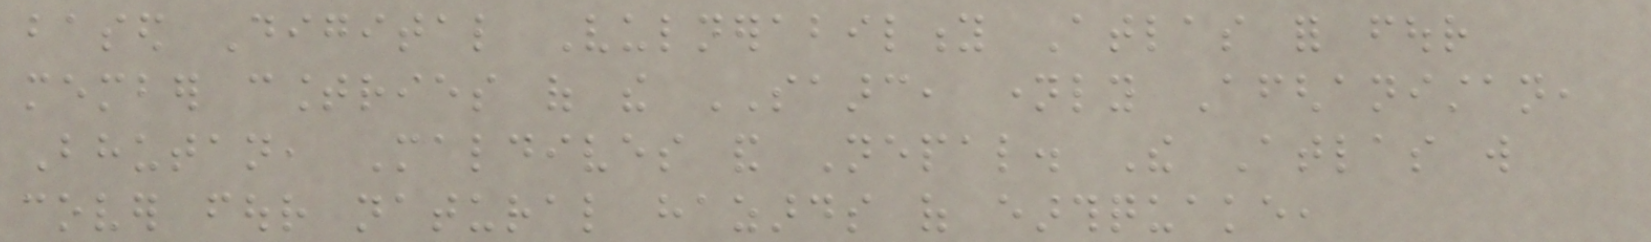based Digital Vulnerability Atlas for four
member countries of the SAARC, namely Afghanistan,
Bhutan, Maldives and Nepal. The Atlas will
cover four natural hazards of earthquake,
